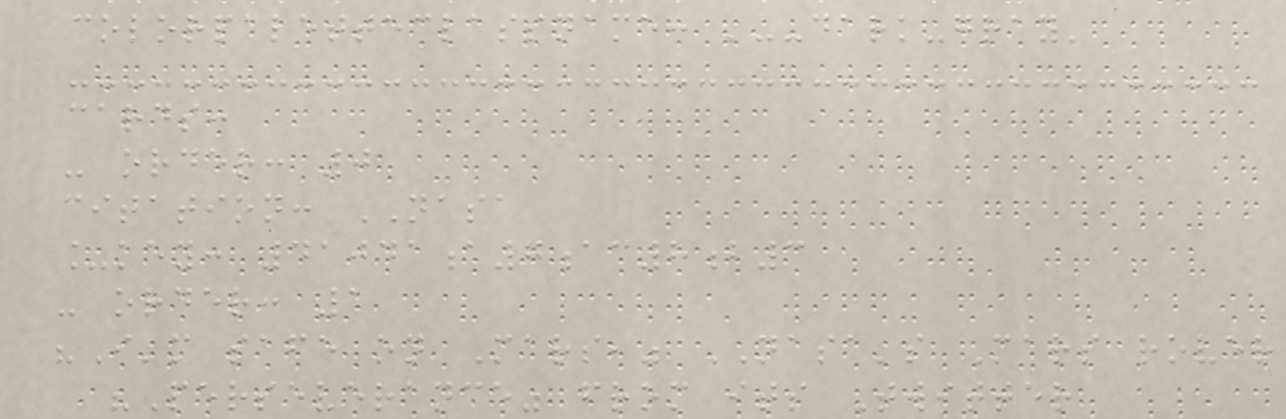colorpaletteclassname: '--dark-gray'
cards:
- order: 0
citation: NASA
_key: 41041a7ac8b3
- order: 1
"I'm safe on Mars," NASA's Mars rover
"Perseverance" from its Twitter
